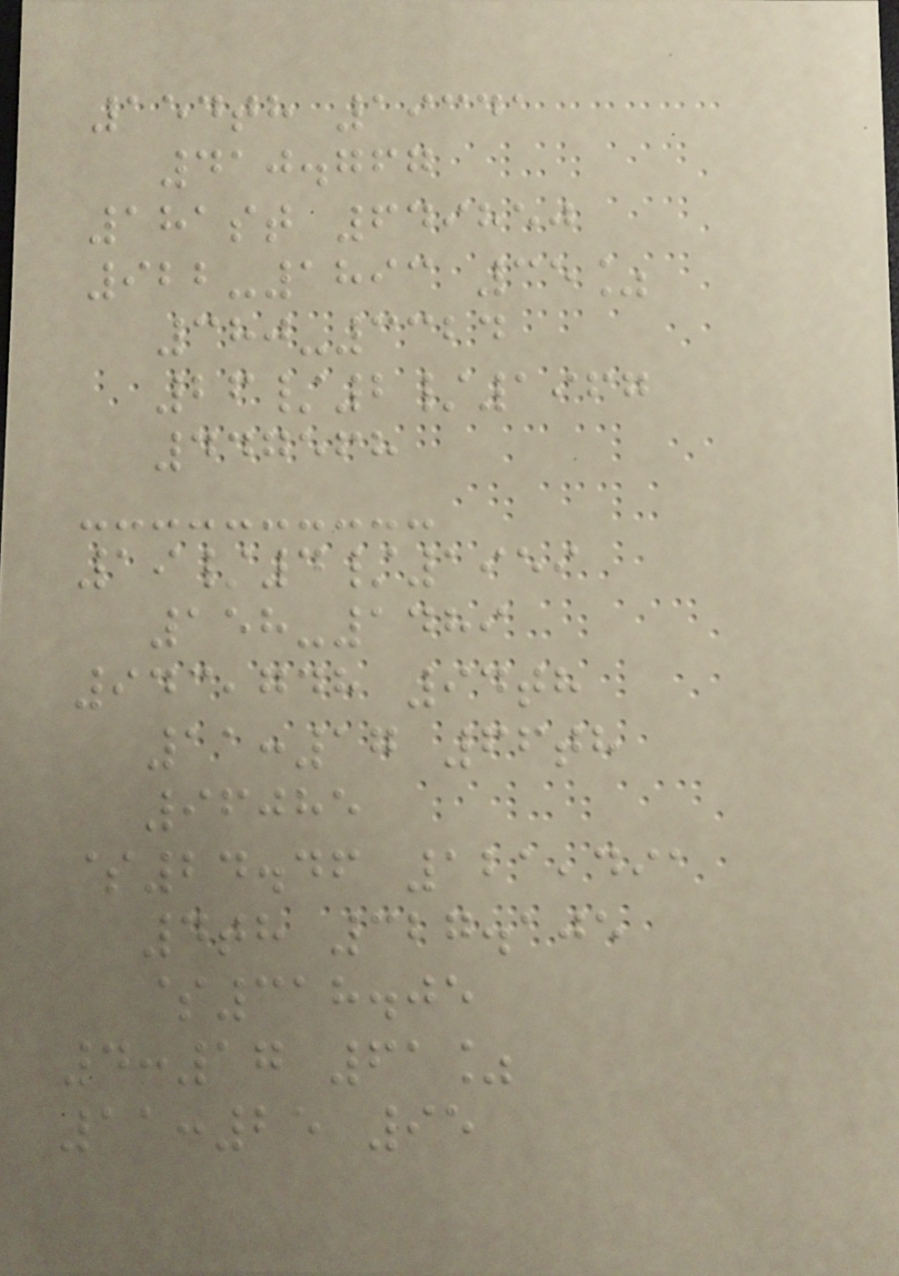154th 19341
410.767
181st 649850
922-1893 35%
380-3324
26/2/1967
447568
19/4/1959
158-1489
943,748 94th
11:17 66th
96085
$24.46 121,491
4th 327.105
$318.05
4:17 61%
11:25 95
